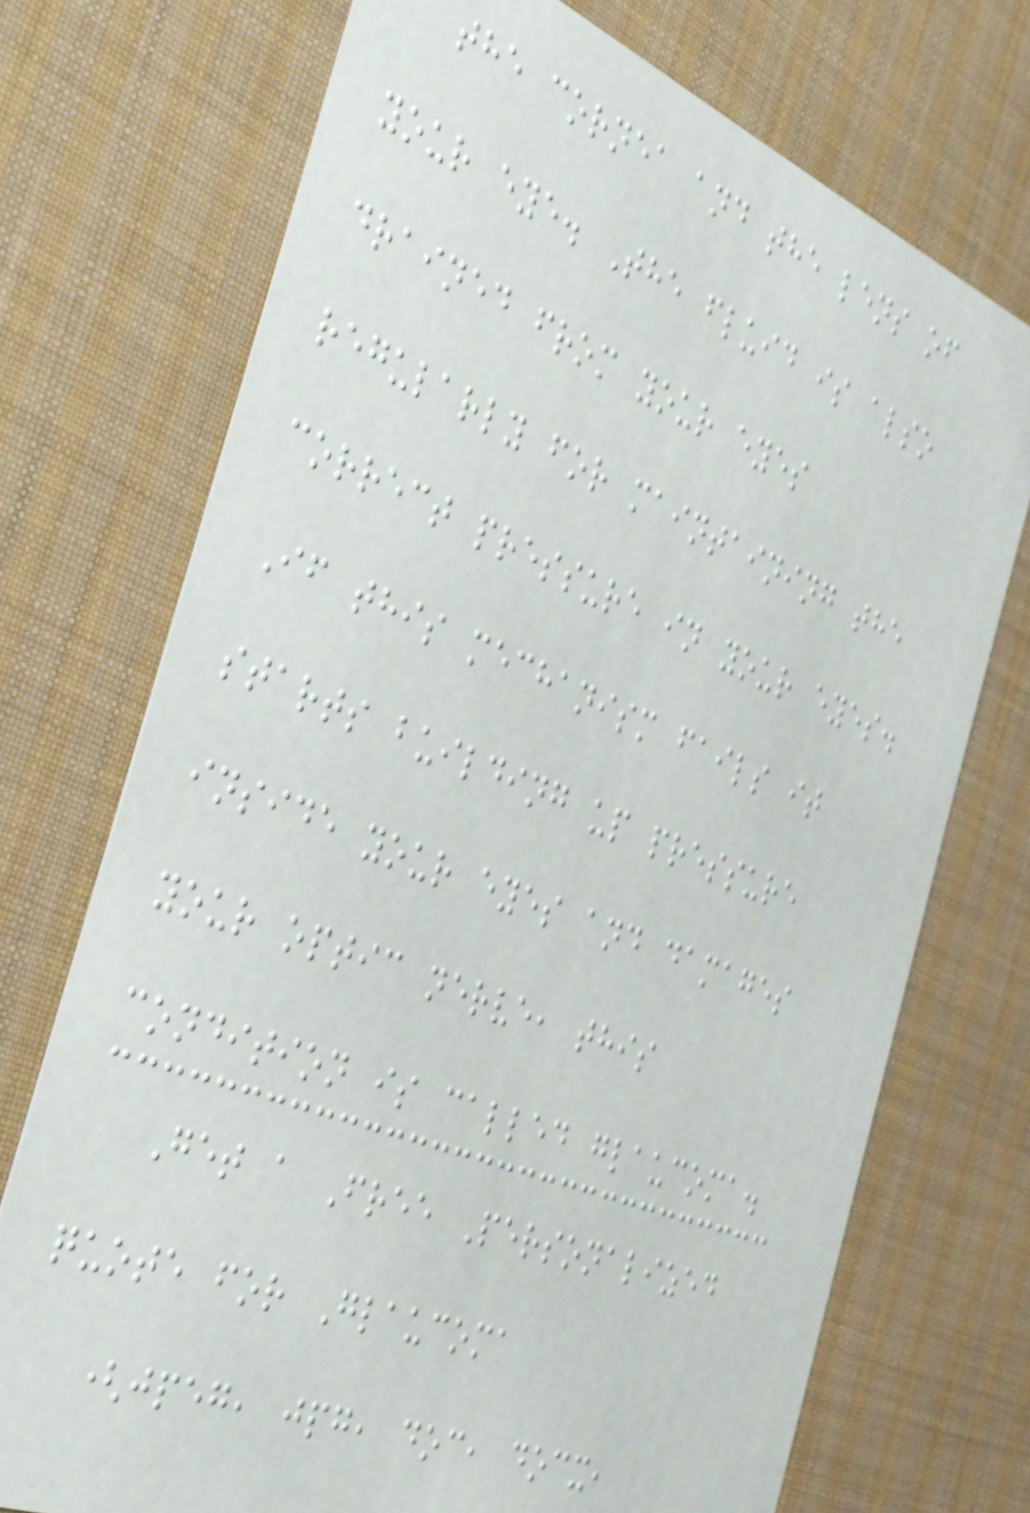the cornea and the lens of
your eye. The fluid is also
drained from your eyes
regularly for maintaining the
correct pressure in your eyes.
If this mechanism fails it
starts building up pressure
inside your eyes and damages
your optic nerve, this
condition is called glaucoma.
Get a Free Personalized
quote for Glaucoma
(jpeg, jpg, doc, docx,
